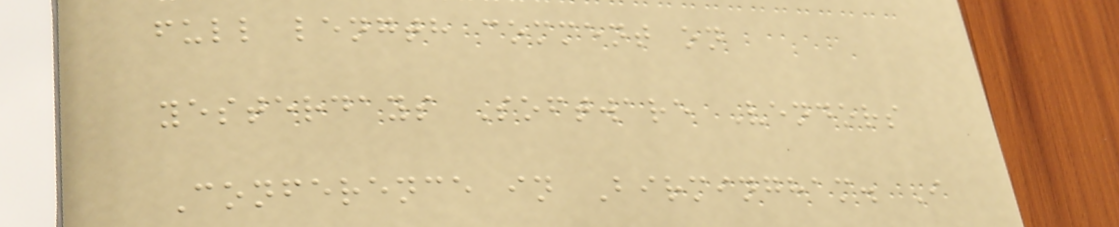full length comment on
yesterdays Software Vendors
Conference in Birmingham. I
